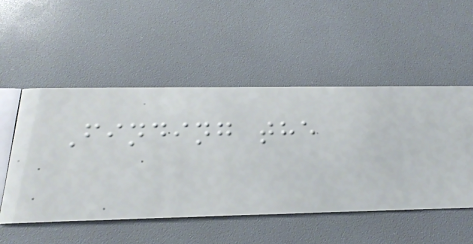Finding the
